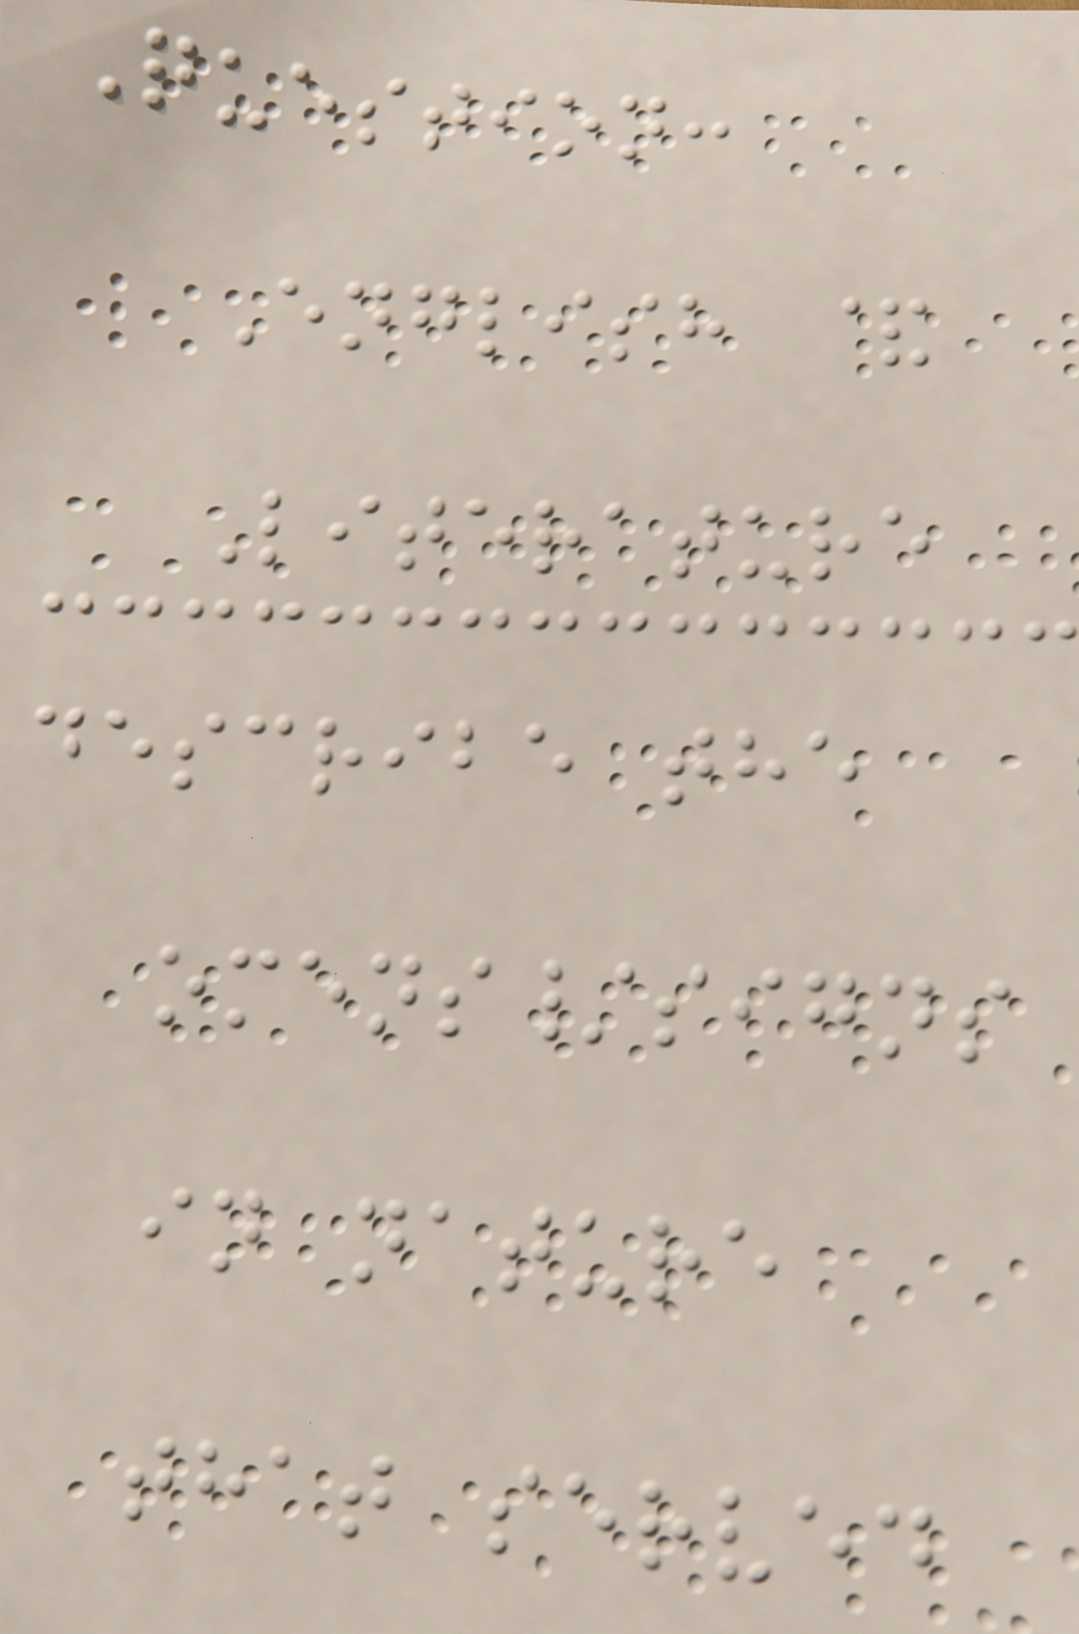Question:
English &
Literature
describe the
omens/signs
in nature
that served
